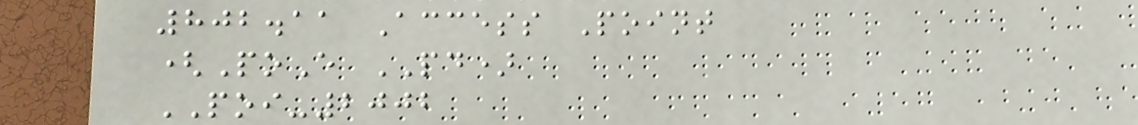802.11 Access Point
(PoE PD)
POI-2002
